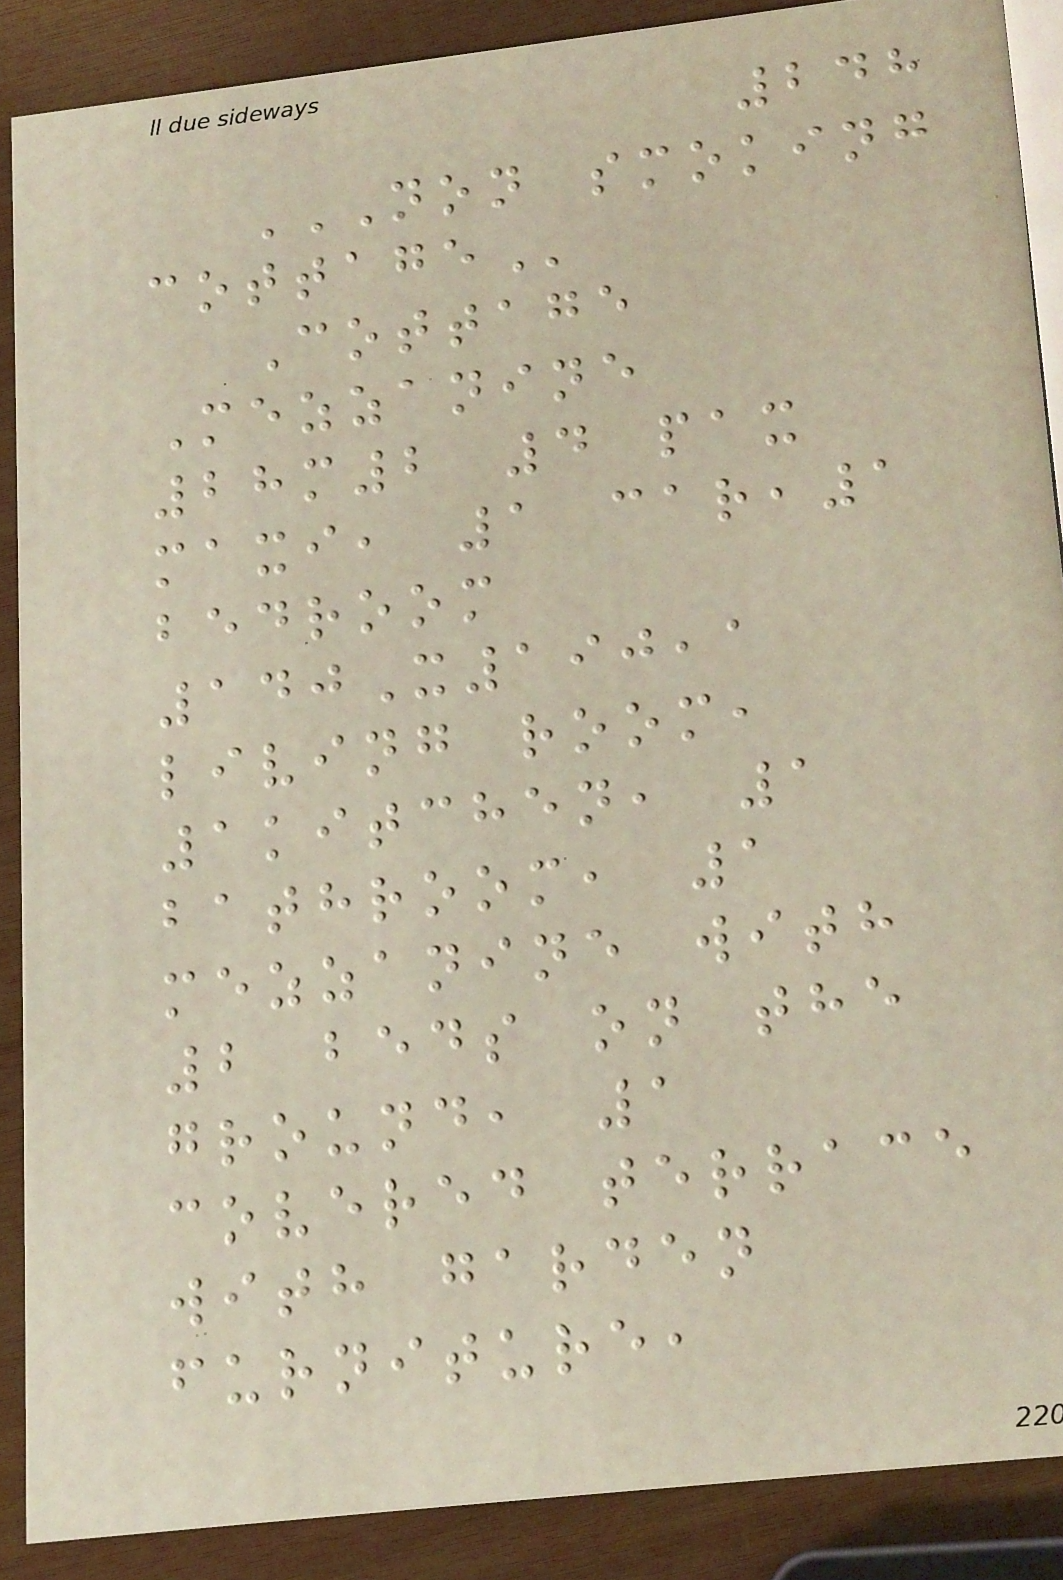248
NON SMOKING
COTTAGE
Cottage
Mezzanine
28m2 4 pax
maxi, 1 car,1
bedroom
140X190,1
living room,
1kitchen, 1
bathroom, 1
mezzanine with
2 beds on the
ground, 1
covered terrace
with garden
furniture,
